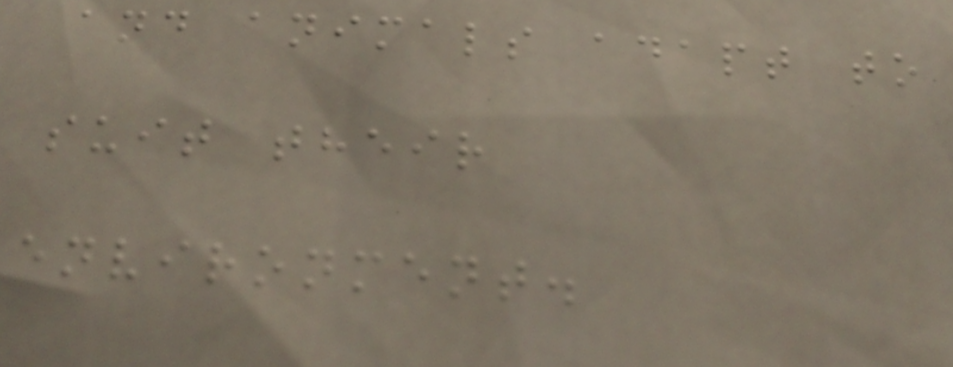and animals adapt to
suit their
environment.
